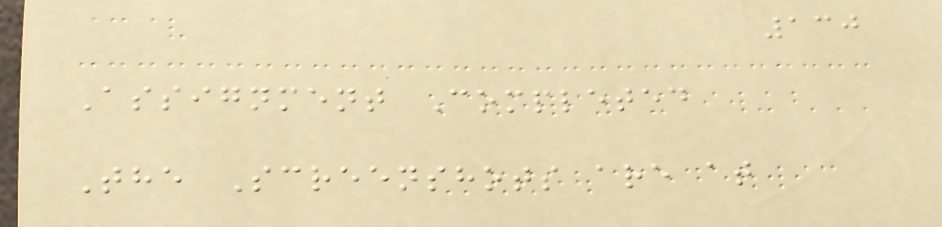130
Assignment Completed
The Screenshots are at
